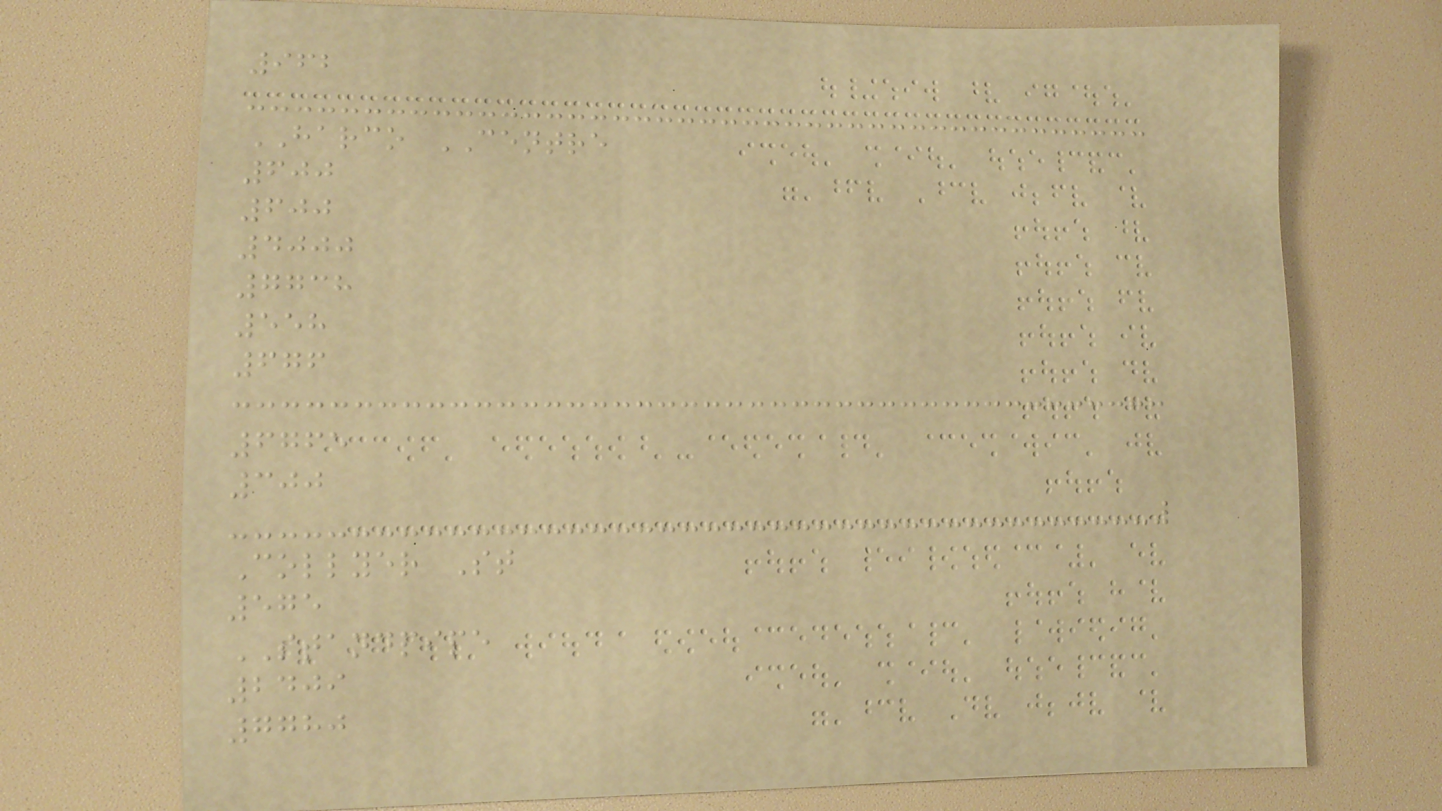962
HARCO CENTRE
600
600
4000
7738
558
676
6765
300
Collyer St
575
STANDPIPE
2409
7780
